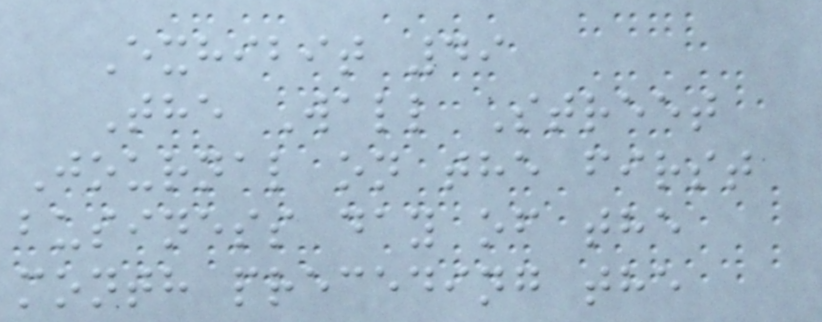Exhibit 49
The Wall Street
Journal on the first
business day of the
month preceding the
